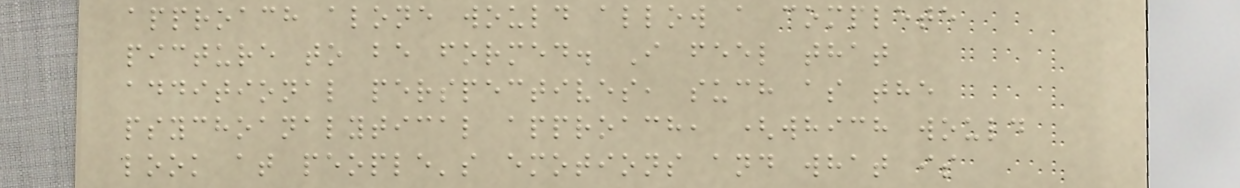approach alone would allow a complete
picture to be formed. I feel that
additional perspectives, such as the
psychoanalytical approach, (which would
look at people's emotions and what is
